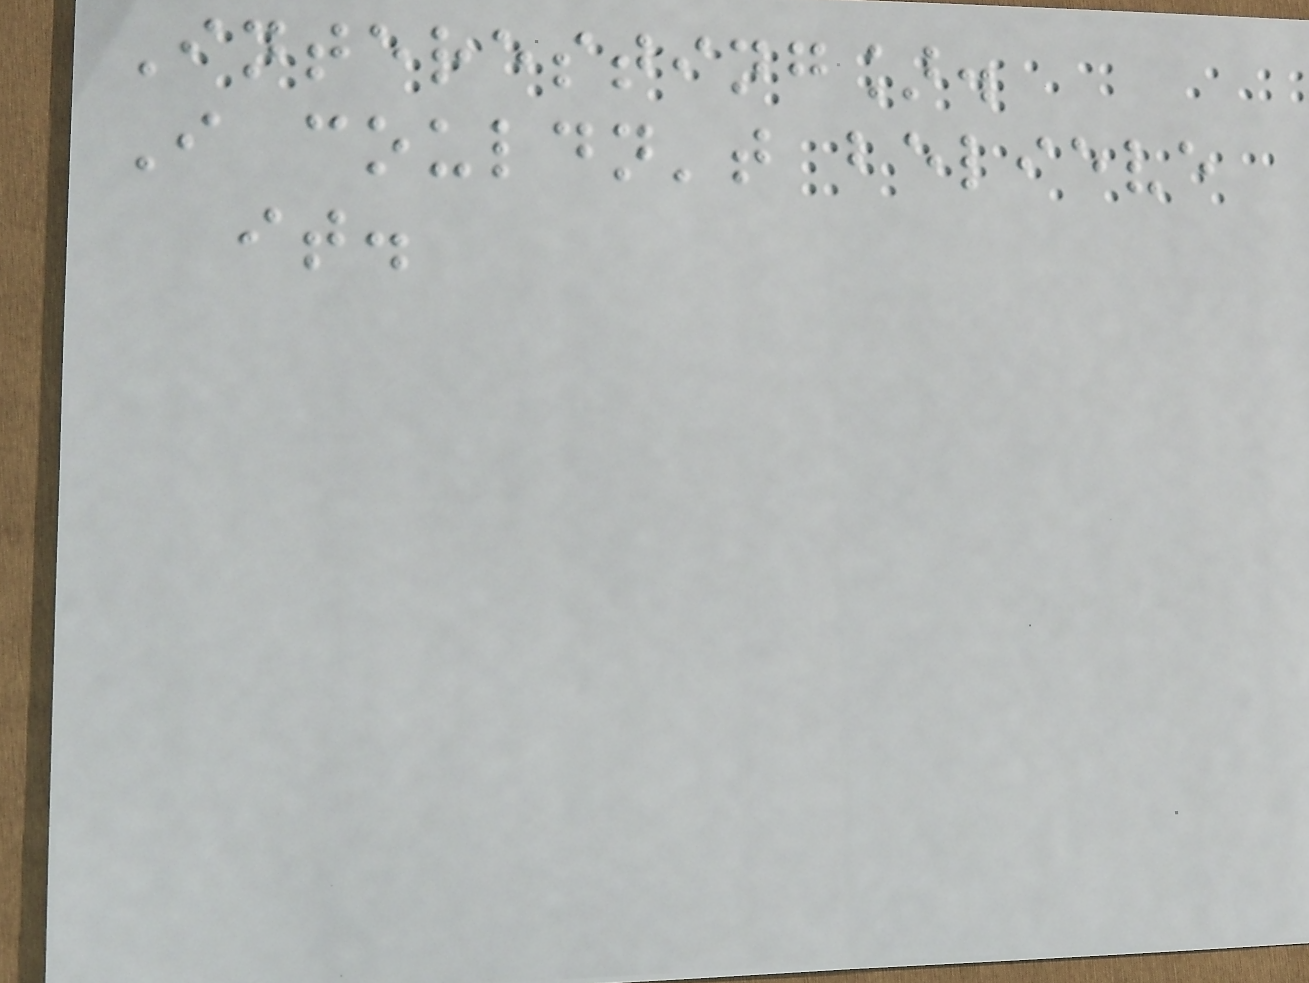Interesting].
I couldn't believe
it.
